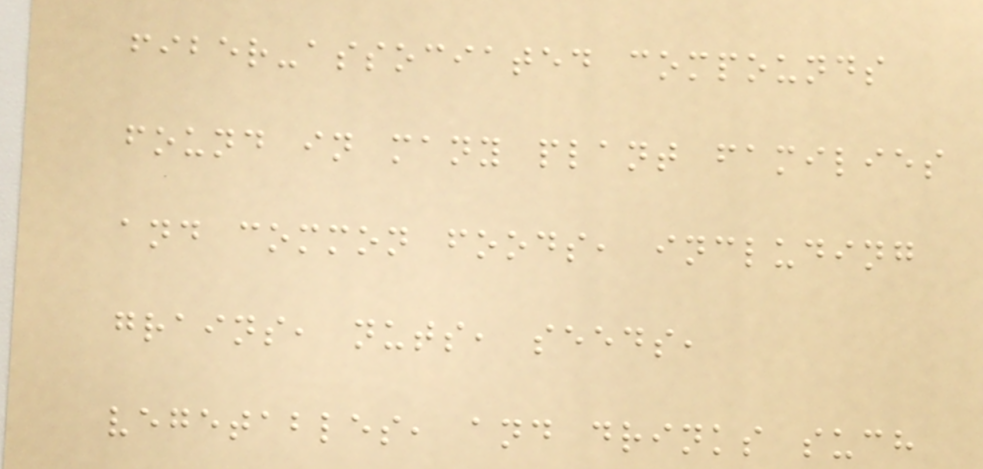fiber-associated compounds
found in many plant families
and common foods, including
grains, nuts, seeds,
vegetables, and drinks such
